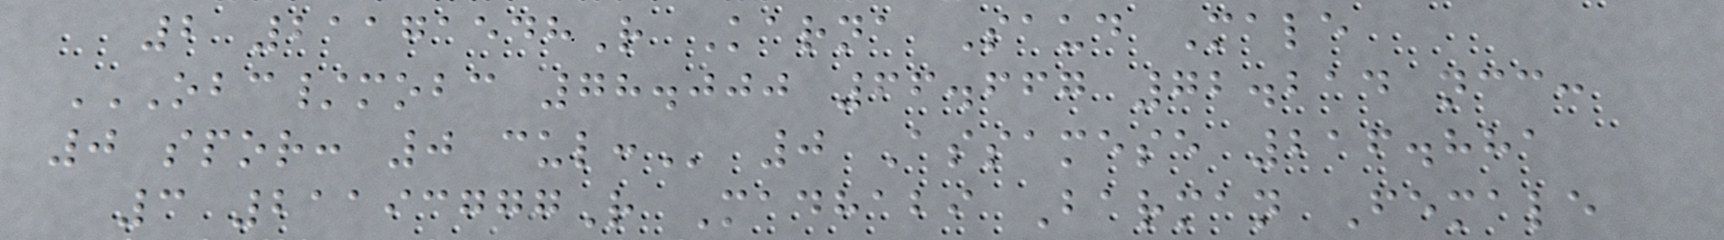2 21171548R Karna Saud Male
OBC/MOBC 78.000 66.667 72.214 NCC:
0 SPOR: 0 CUL: 0 Assamese 216.881
3 21193777R Madhabi Barman Female
